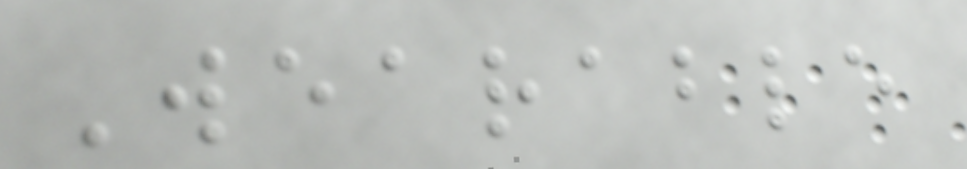Wearable
